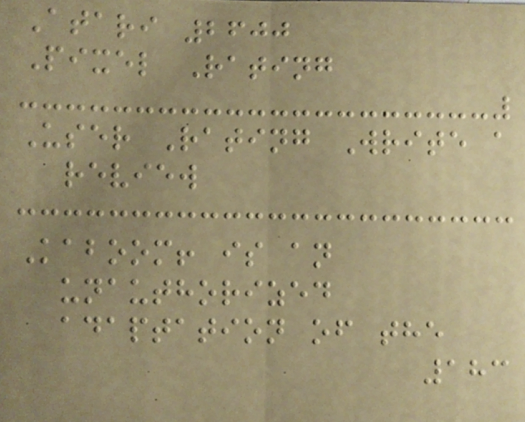Atari 2600
Pixel Rating
User Rating Write a
review
Kaboom! is an
unauthorized
adaptation of the
183
